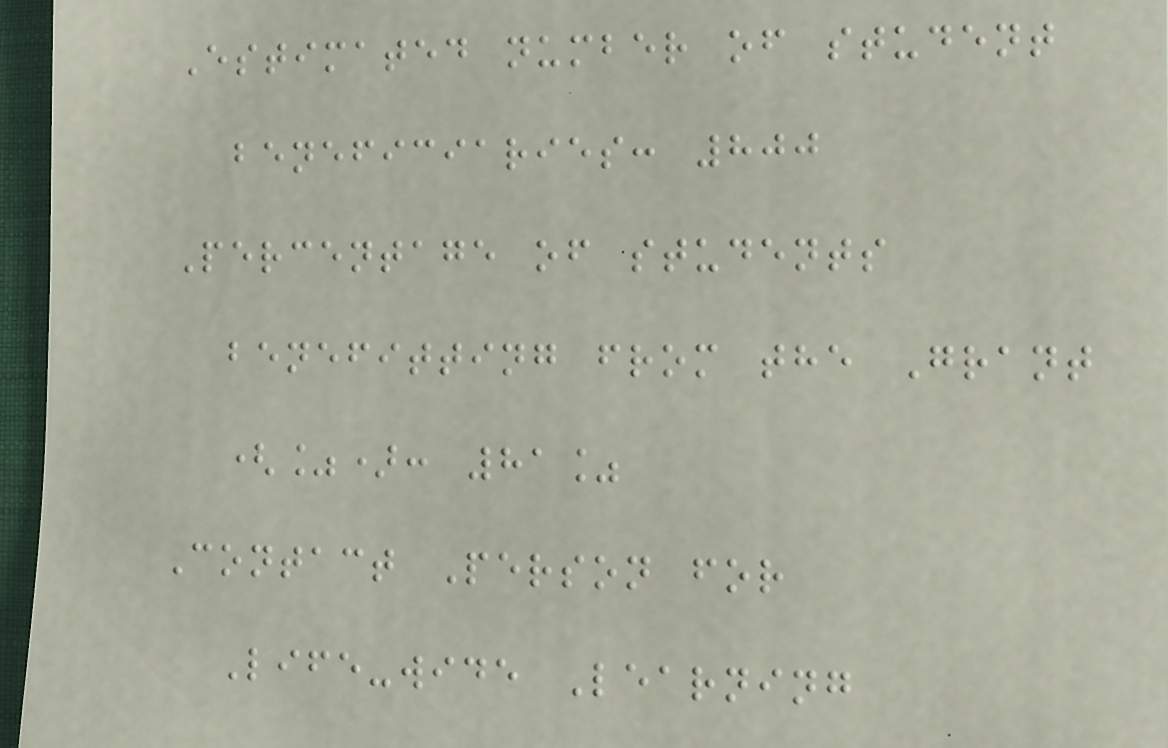Estimated number of student
beneficiaries: 800
Percentage of students
benefitting from the Grant
(%): 81%
Contact Person for
Life-wide Learning
